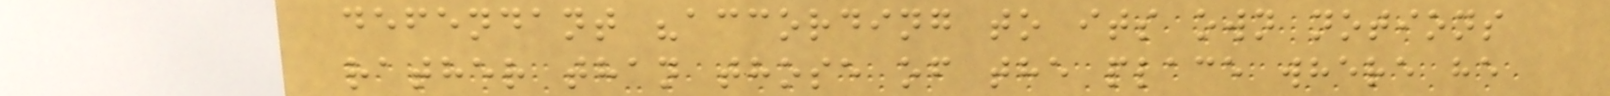defendant "according to its own notions
rather than those of the place where he
